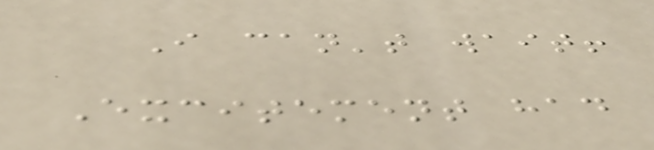I can't wait!
Excitement had
